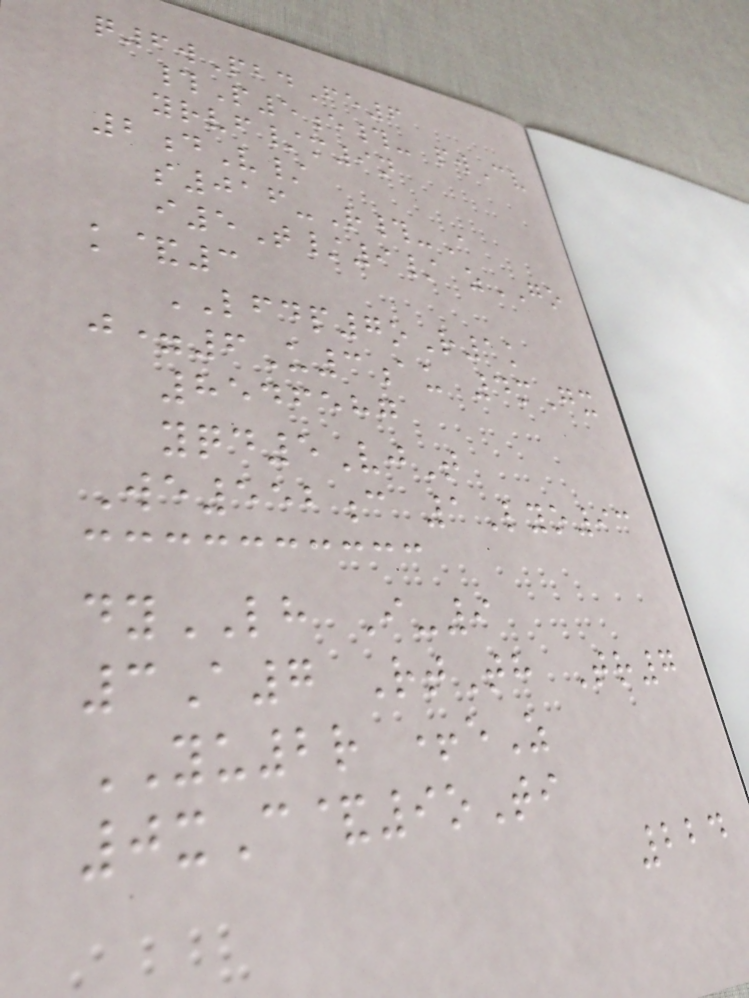q6wPbdFe6
#P5e#- pwCv
yrvf/m9n
2dV/
s016-R#-A
i5T/9/ zGO
k&3
LFDP7oR1k
j=6U3au 4mGx
8546587
yqd5VjT
We552c 1Lyo93
dyLH I-9
3A7 RtTh Tr7
YU2r +eZ
0xC&9oTi
224
